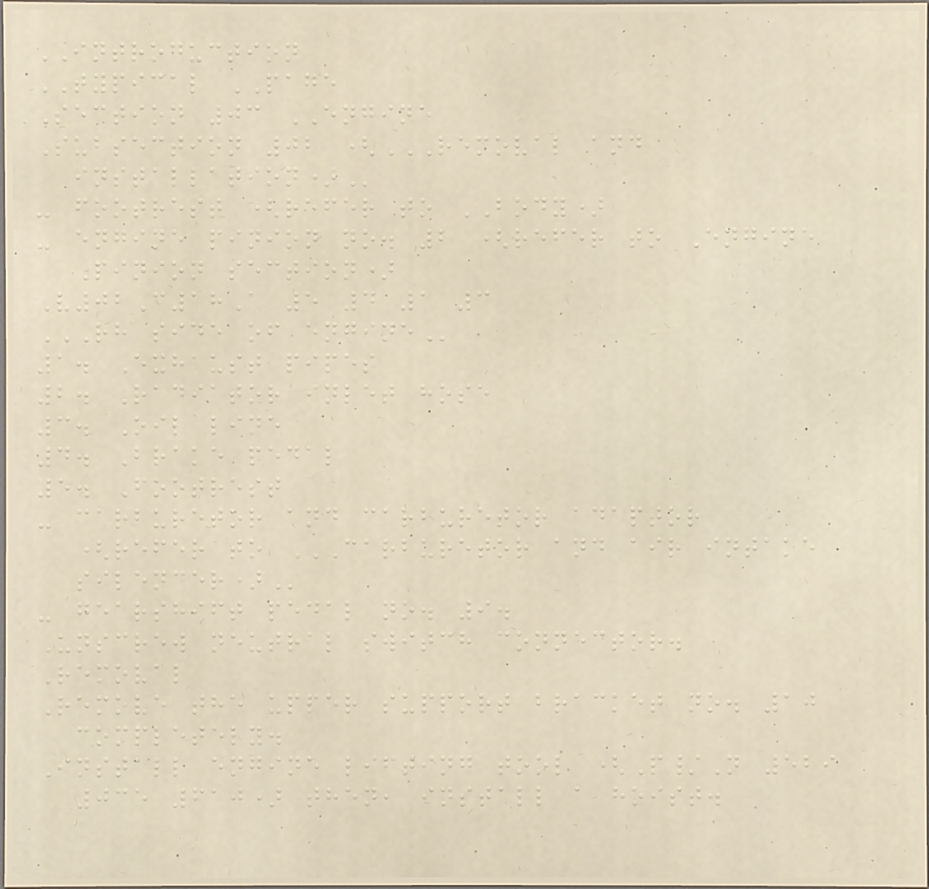INTRODUCTION
TYPICAL PAGE
Section 03 ENGINE
Subsection 02 (REMOVAL AND
INSTALLATION)
- footrest (refer to BODY)
- engine pinion no. 2 (refer to Engine
Pinion section)
V02C18A 5 4 1 3
RH SIDE OF ENGINE
1. Exhaust pipes
2. Radiator inlet hose
3. Oil line
4. Brake pedal
5. Footrest
- carburetor and carburetor adaptor
(refer to CARBURETOR AND AIR INTAKE
SILENCER)
- gearshift pedal no. 9.
Unscrew neutral switch connector.
Removal
Remove the upper support bracket no. 10
completely.
Install engine lifting tool (P/N 529
035 610) then, install a hoist.
